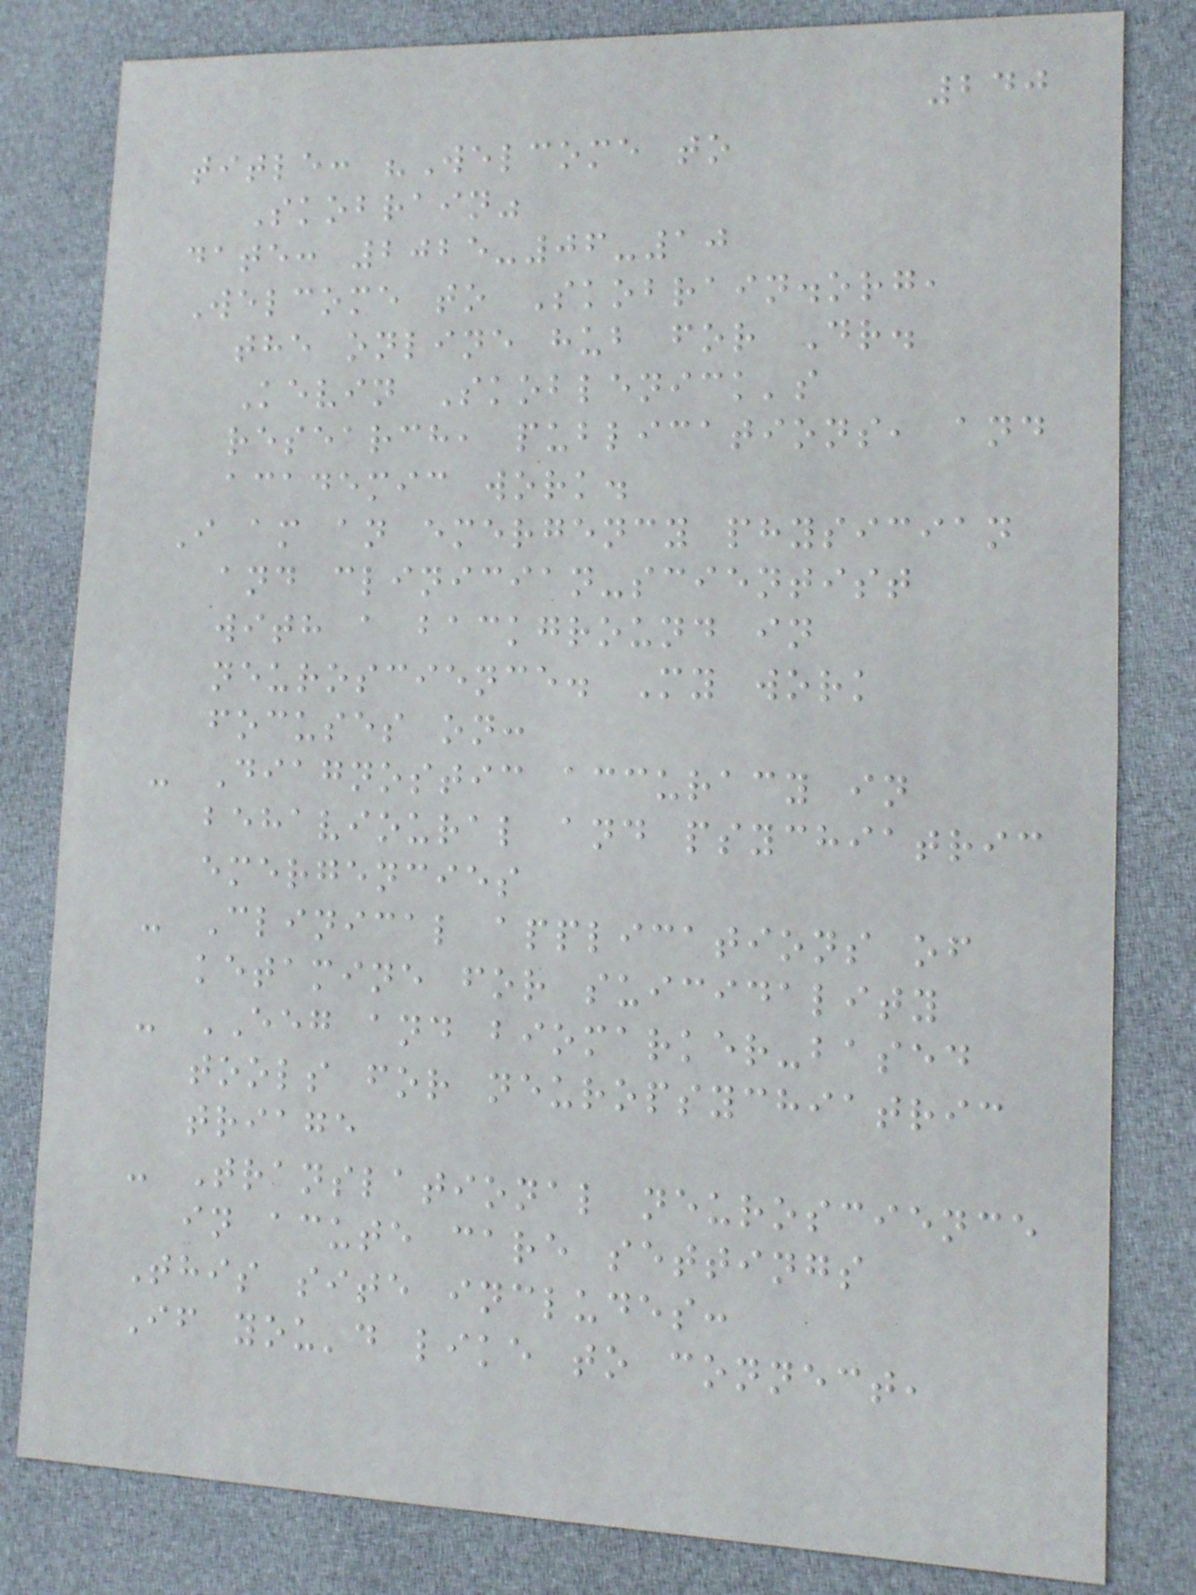240
title: "Welcome to
Skobrain"
date: 2025-06-10
Welcome to Skobrain.org,
the online hub for Dr.
Kevin Skoblenick's
research, publications, and
academic work.
I am an emergency physician
and clinician-scientist
with a background in
neuroscience. My work
focuses on:
- Diagnostic accuracy in
behavioural and psychiatric
emergencies
- Clinical applications of
ketamine for suicidality
- EEG and biomarker-based
tools for neuropsychiatric
triage
- Translational neuroscience
in acute care settings
This site includes:
If you'd like to connect,
